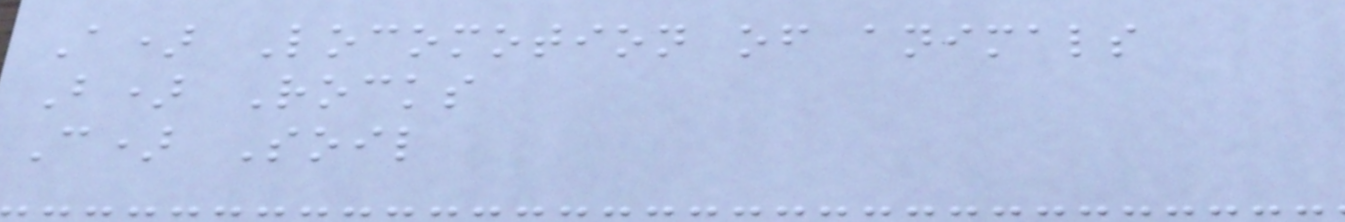A) Locomotion of animals
B) Rocks
C) Soil
